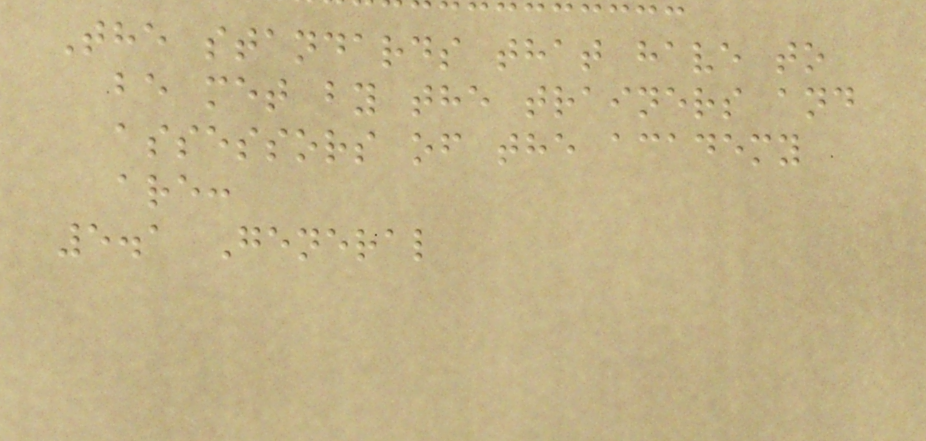The standards that have to
be met by the trainers and
assessors of the academy
are:
5.1 General
